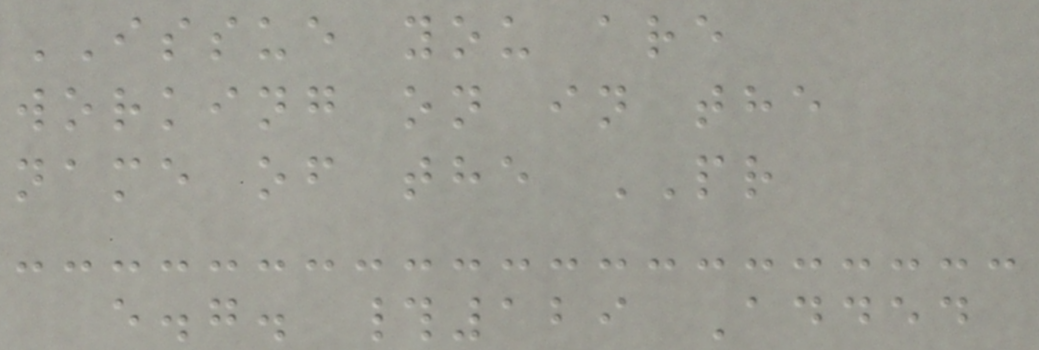ISSUE you are
working on in the
name of the PR
e.g. #129 Added
